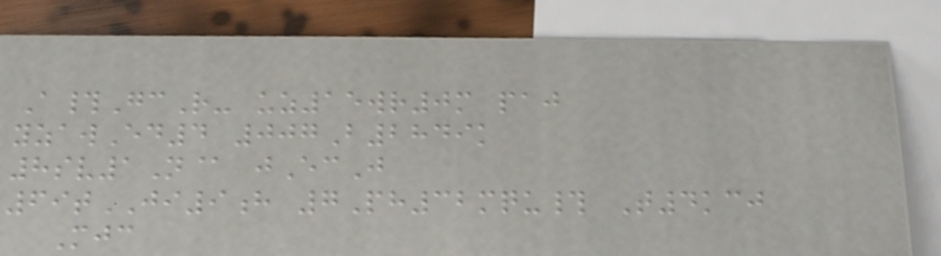A#GcR- uz15wr0m paj
yzawEd4 007B2849k
8sv1N@ jEcJ
69tJI9h 7Ph32mqu# T4kcj
Mjc
